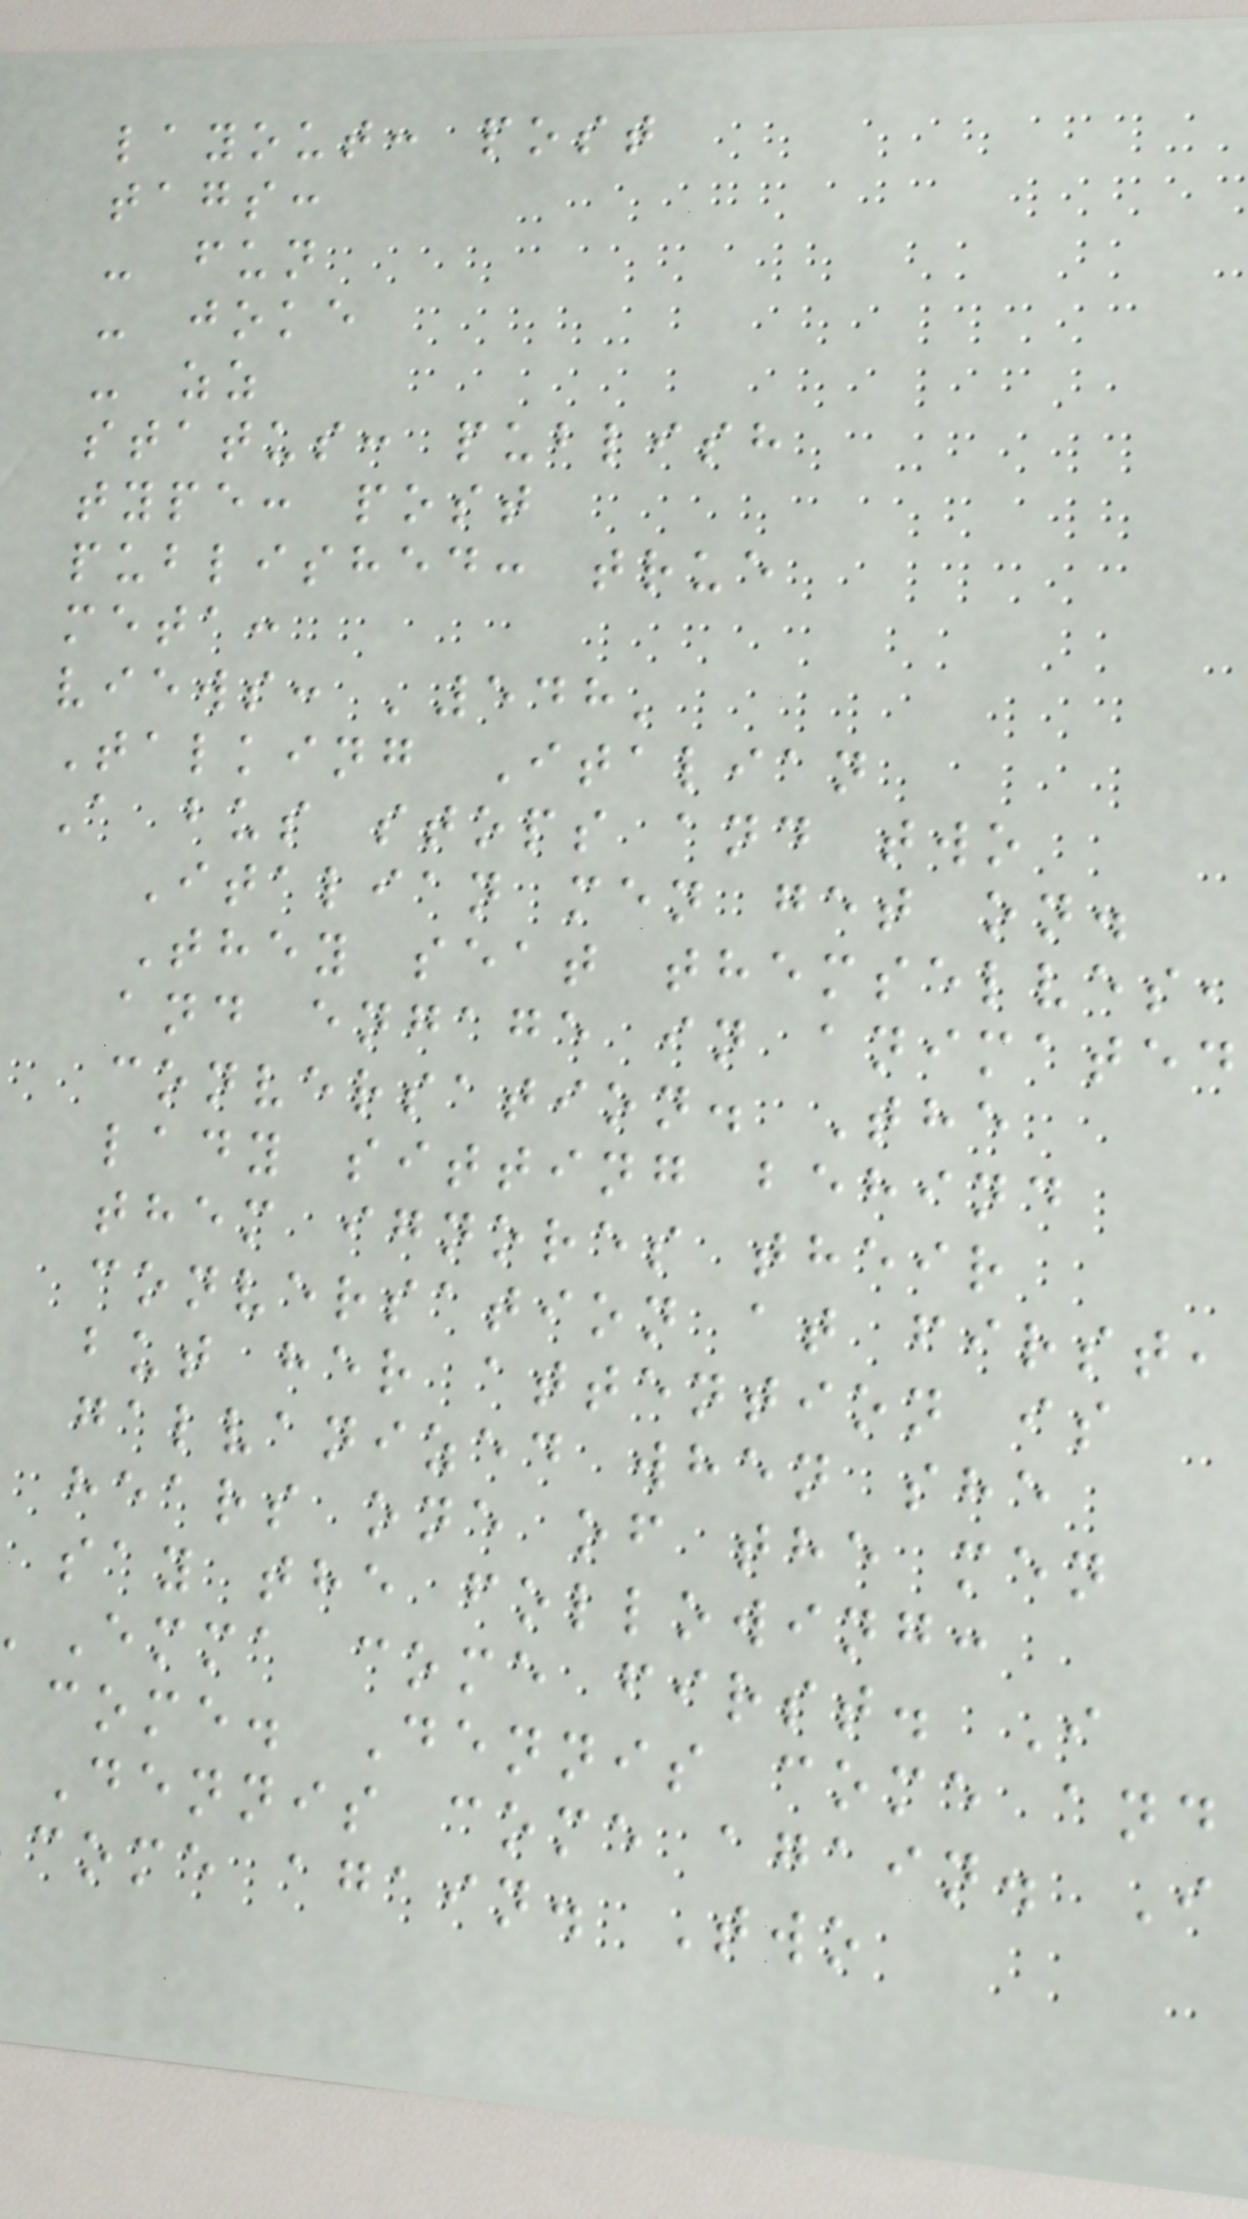layout: post
tags:
- fun
- joke
- zz
status: publish
type: post
published: true
meta:
views: '548'
Talking Italian
A bus stops and two
Italian men get on.
They seat themselves,
and engage in animated
conversation. The
lady sitting behind
them ignores their
conversation at first,
but her attention is
galvanized when she
hears one of the men
say the following:
'Emma come first. I
come. Dennis come and
Dennis come again. I
come again. Two
